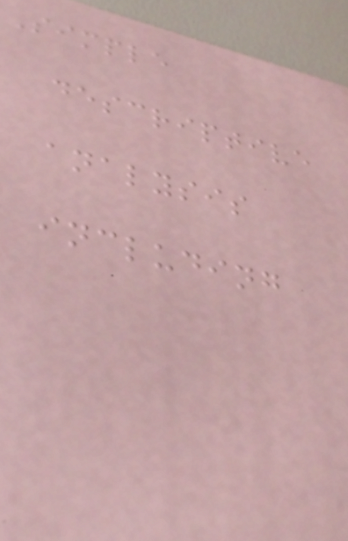Simple
descriptive
analysis
including
